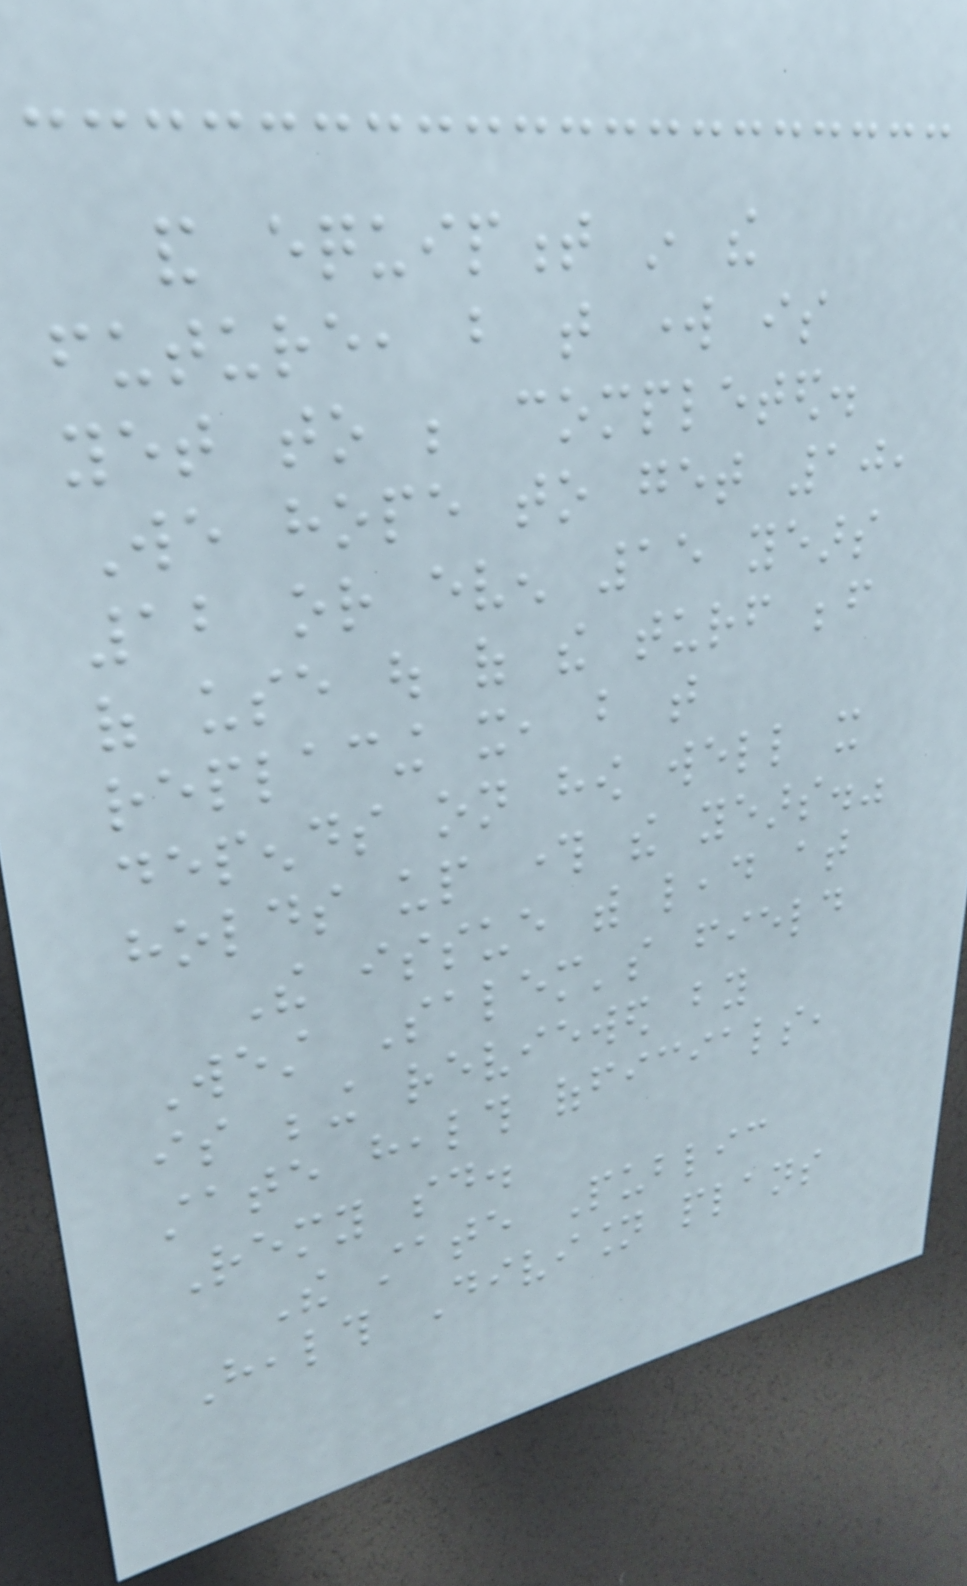and equipment in the
future, but that work is
yet to be completed.
We hope to get 10,
12 or even 15 years
of use out of the turf before
replacing it, but that
depends on how well it
holds up through the years."
The issue with lead at
West Salem's field
is being reviewed by
state health officials,
Remy said.
The state Public
Health Division plans
